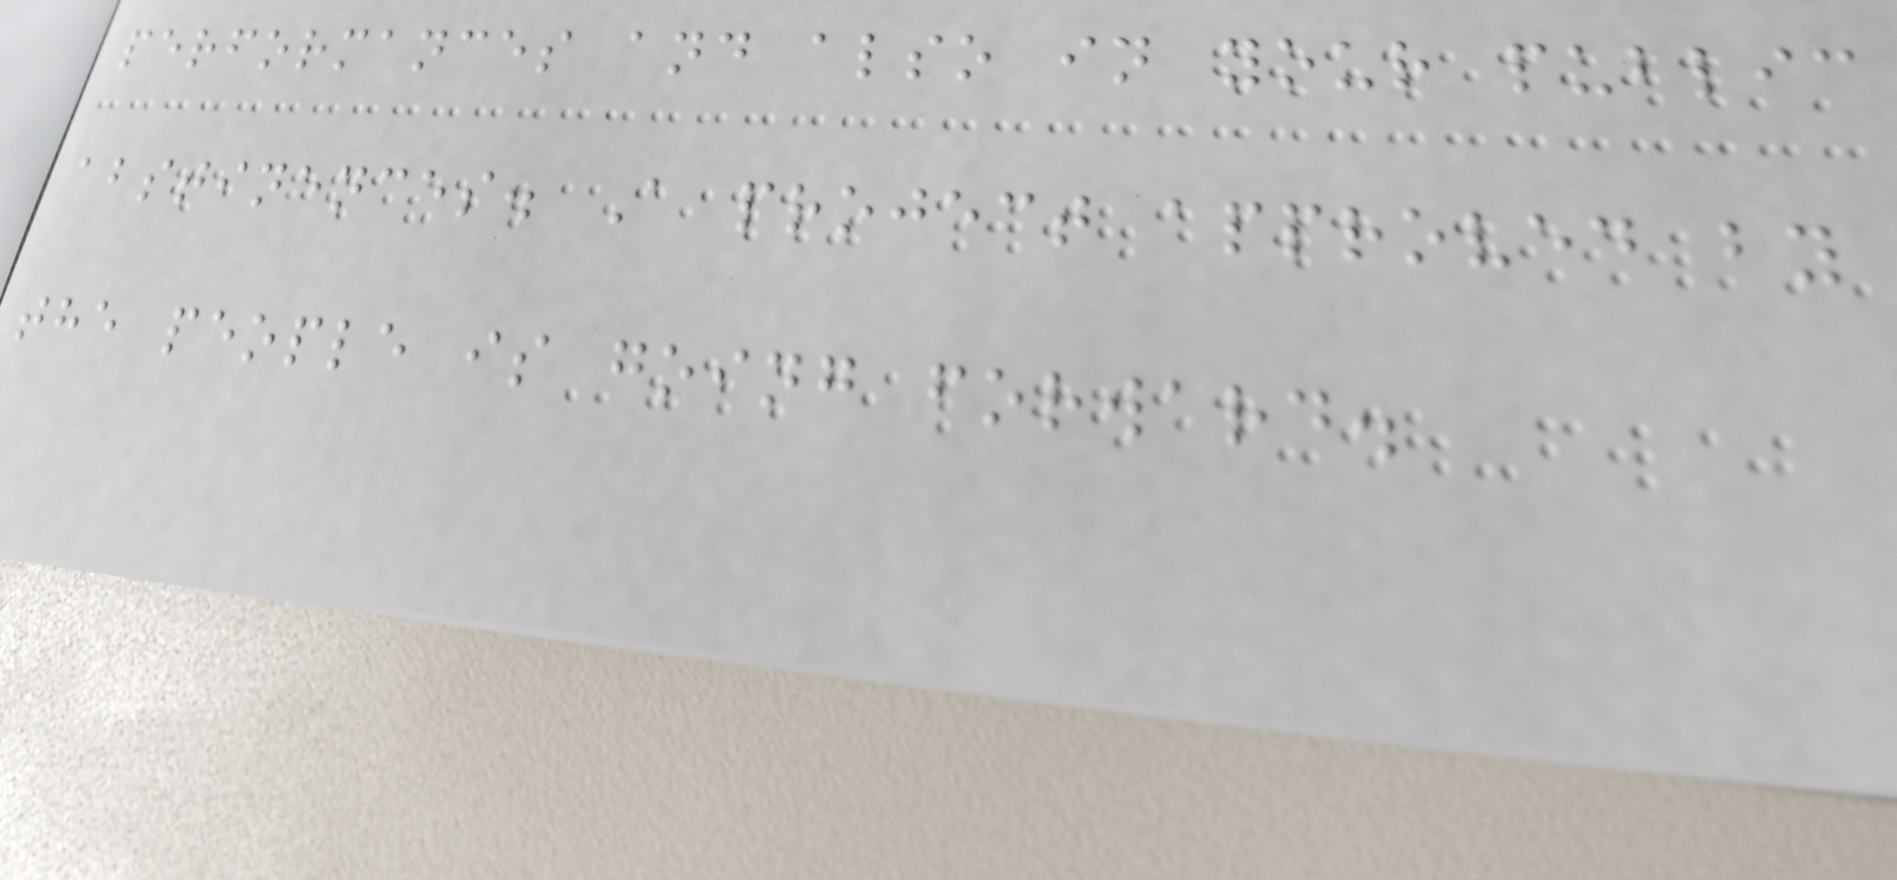performances and also in your public
abstinences. A project approved by
the people is going forward.
